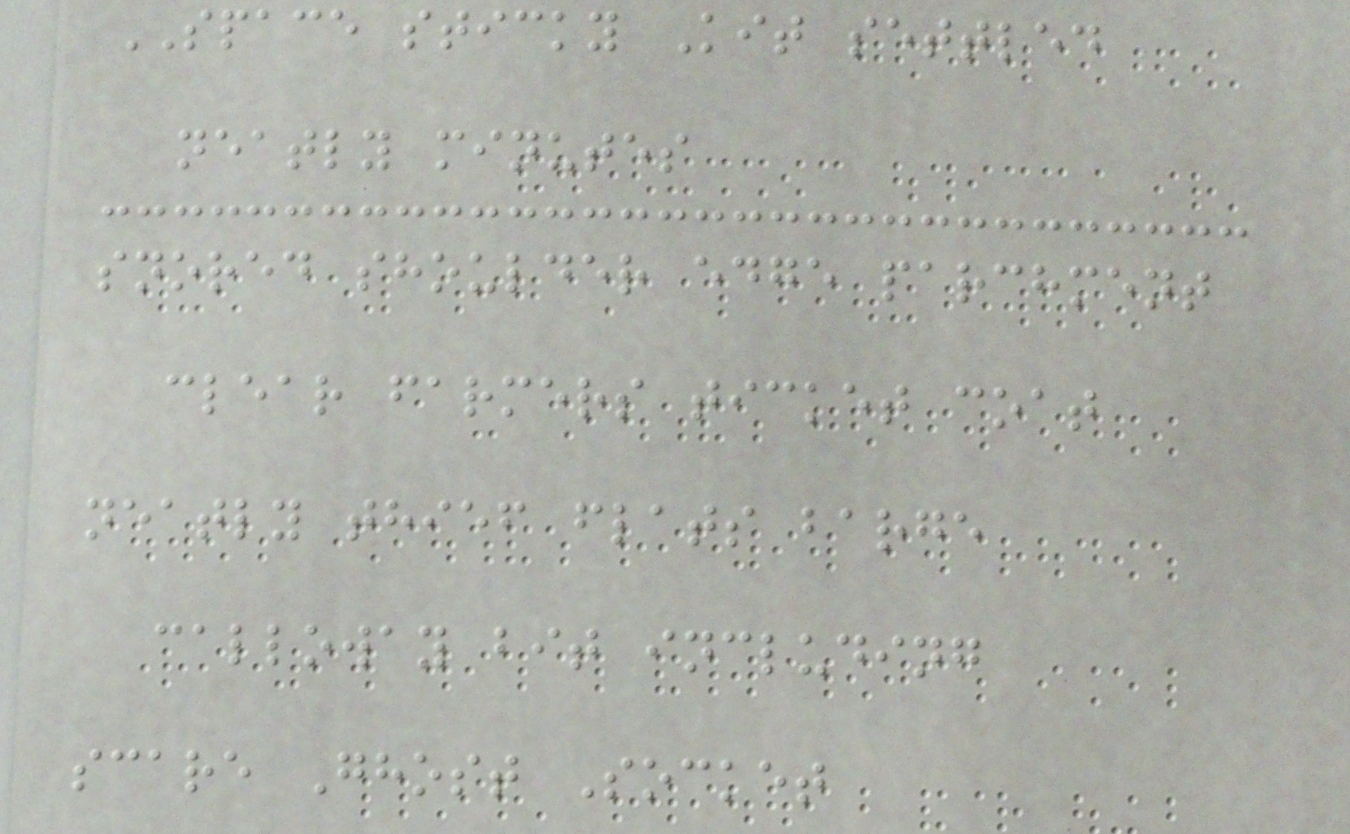SPACE sticky Kit settled
neatly minutes
snored shoulder edge parchment
clear farmers ticket coat
neatly thief flats barge
calloway bit including
scare Ghost Socket
